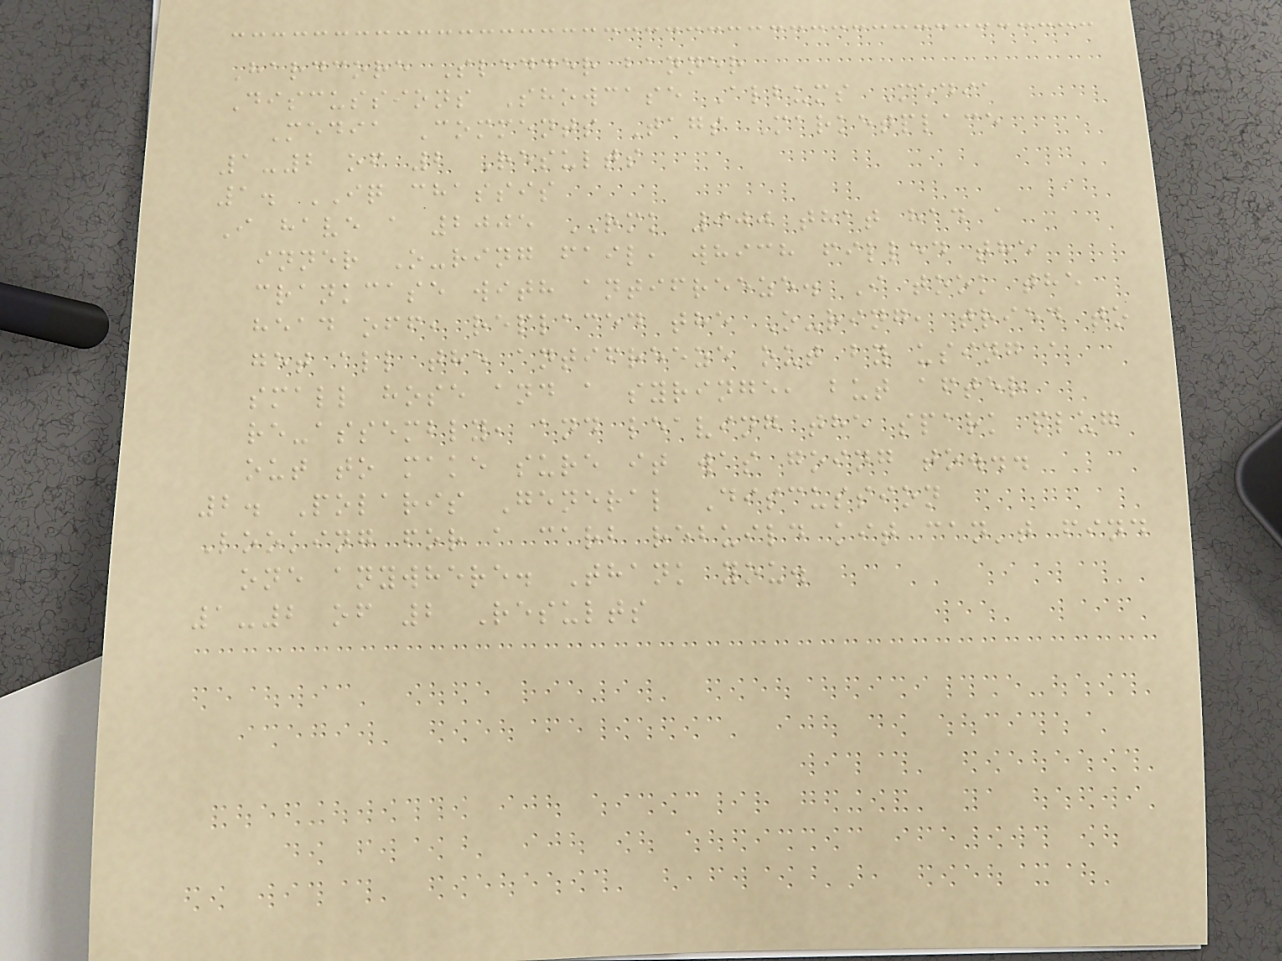Hardcore Sledder banner
Discussions Showcase Albums Media
Media Comments Tags Marketplace
1-2 of 2 Results
1. IQ chassis
I have a 2005 RMK 900 that had a
inner O-ring fail, which filled the
crankcase with antifreeze. I took the
head off, replaced the O-ring, tried to
get all the antifreeze out by using a
small hose and a syringe, but after
re-assembly, and leaving the spark plug
out to make sure it was going to...
2. Polaris General Discussion
Looking for a carb rebuild kit can't find
one anywhere. Thank you.
1-2 of 2 Results
